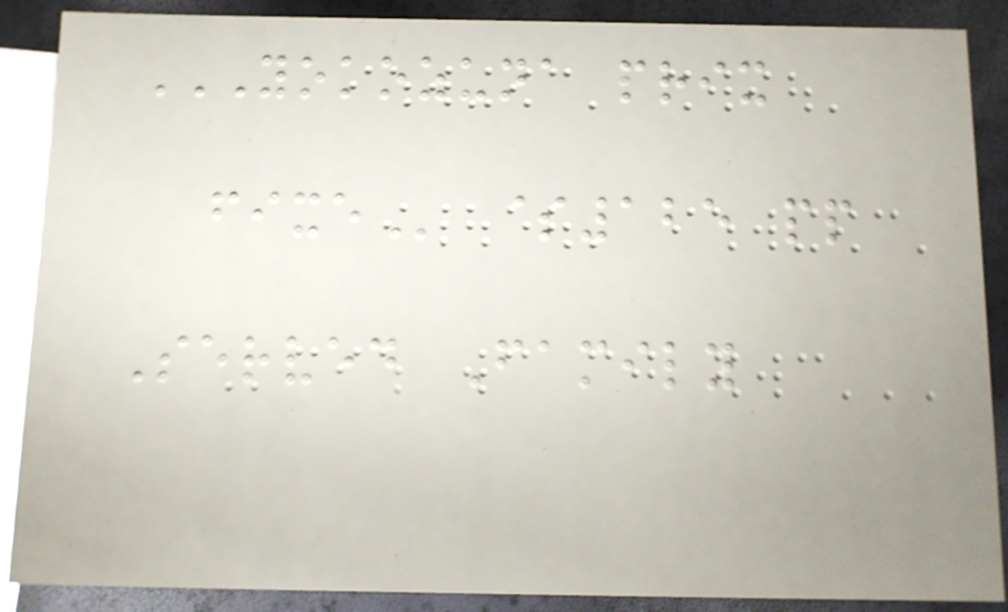YOKOZUNA PRIX
FIXE $125 pp
Served Family
